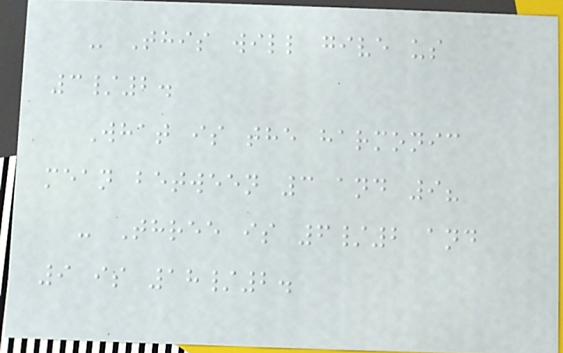- This will give us
3/2.
What is the harmonic
mean between 3 and 9?
- Three is 6/2 and
9 is 18/2.
